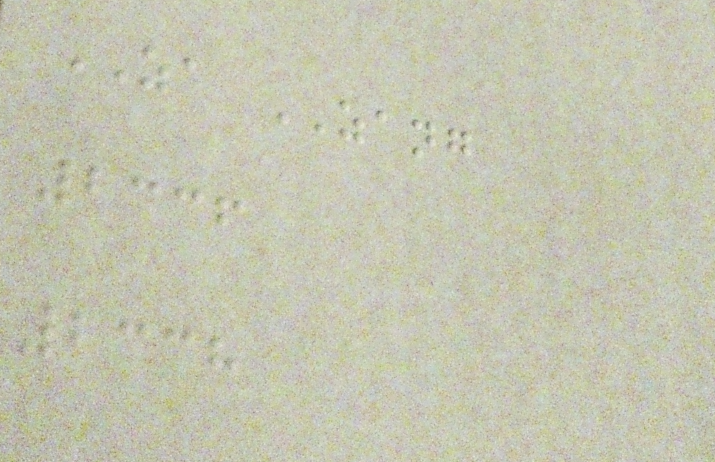ZA ZANG
2336
2338
